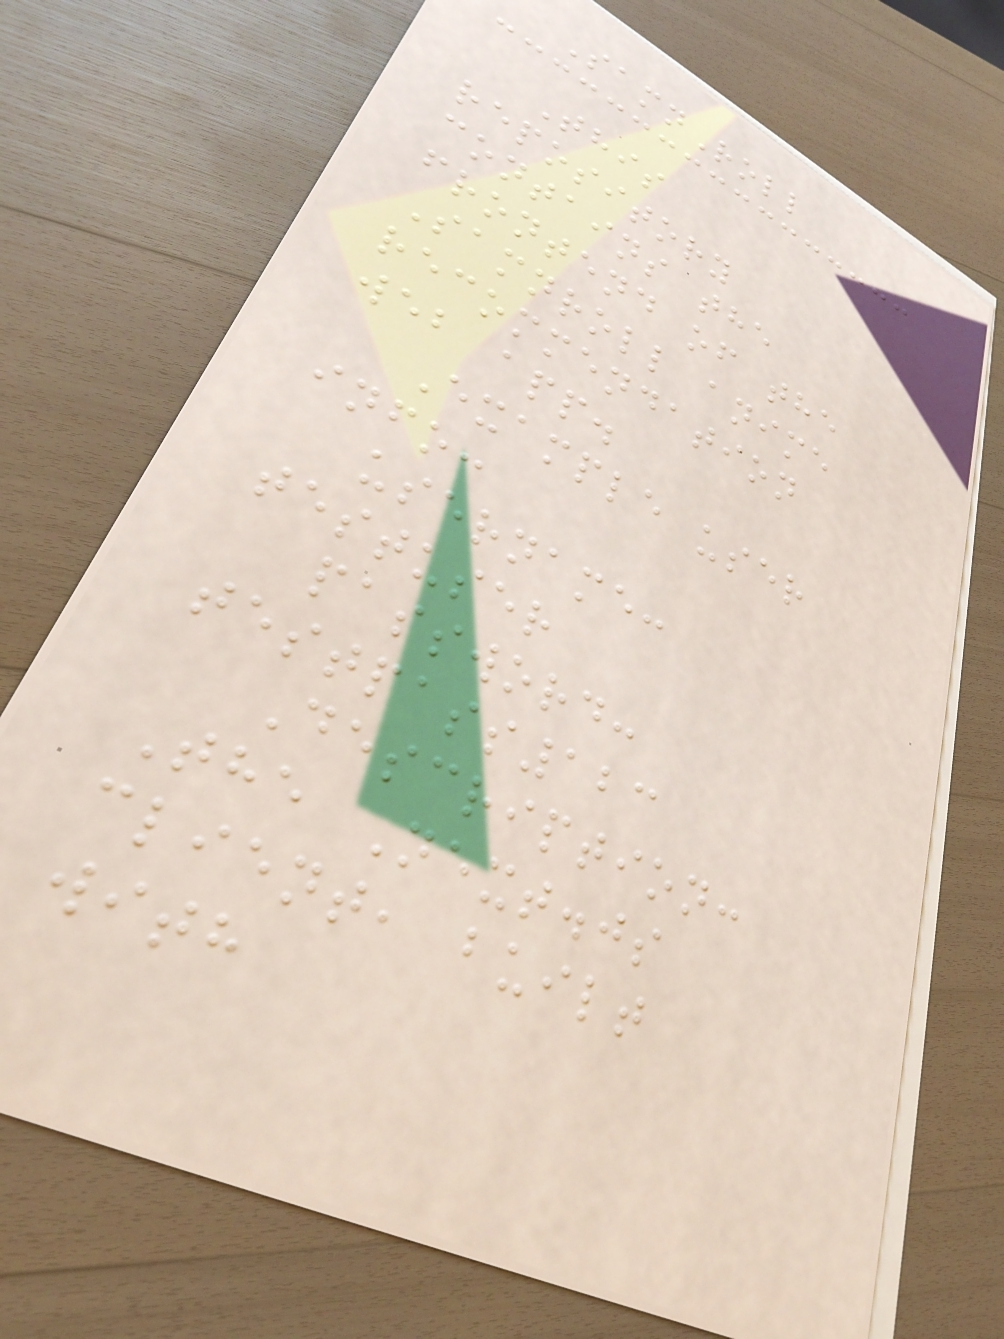SamnRoll
This
repository
contains the
frontend of the
Samnroll anime
recommendation
web app.
Example user
info:
username:
testuser
password:
testpass123
Description:
The Next.js
client, built
with
